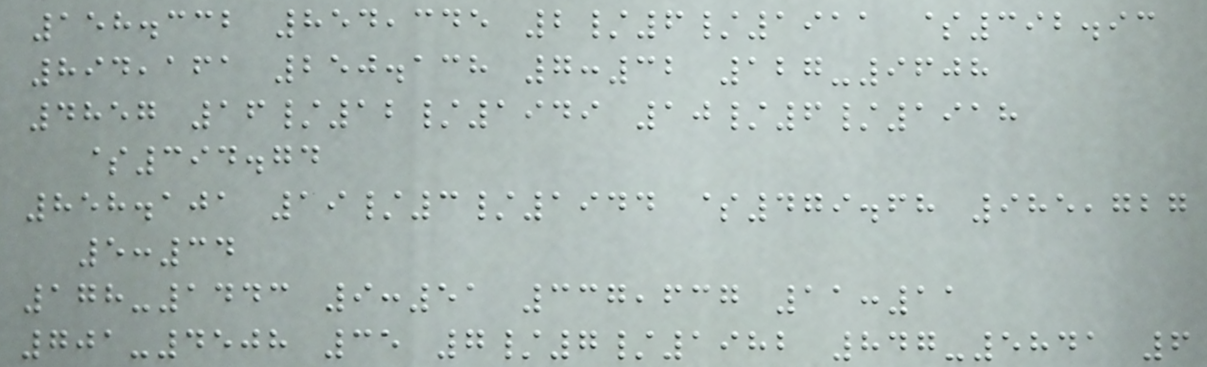158.332 854,345 2/6/1911 $392.93
894,161 250.138 7:32 127-9608
4857 16/12/1949 10/6/1918
$394.74
858.101 19/3/1944 $479.68 985,727
5:34
178-1443 9:51 337,637 11:11
701-4508 35 7/7/1982 847-5841 6
